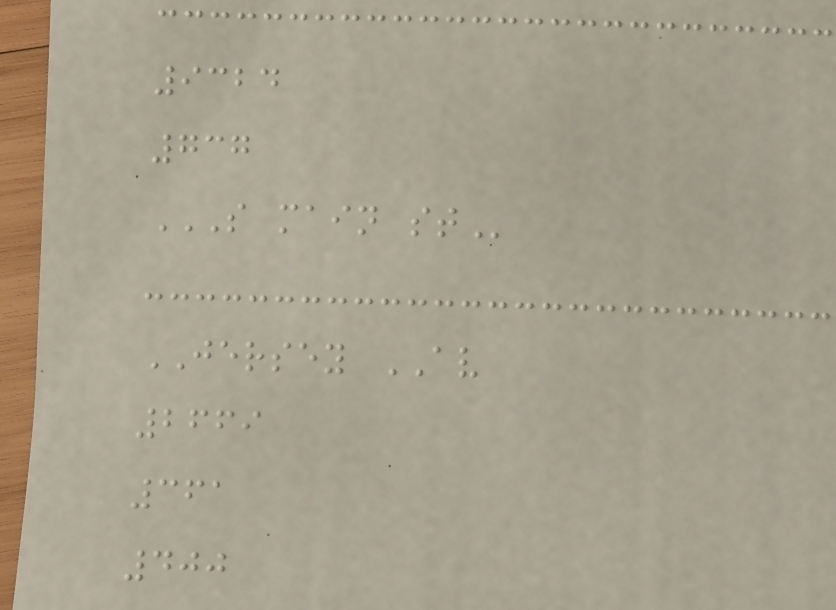9324
737
S MAIN ST
JERSEY AV
2669
361
400
